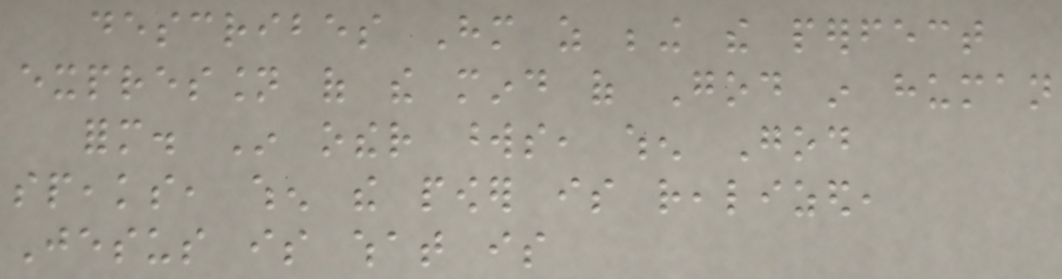describes Him as being the perfect
expression of the mind of God in human
form. In other words, when God
speaks, when the power is realized,
Jesus is what is
